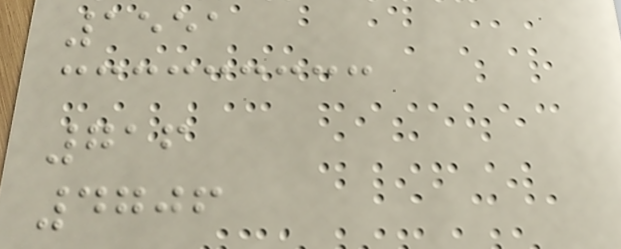1551
716
4706
